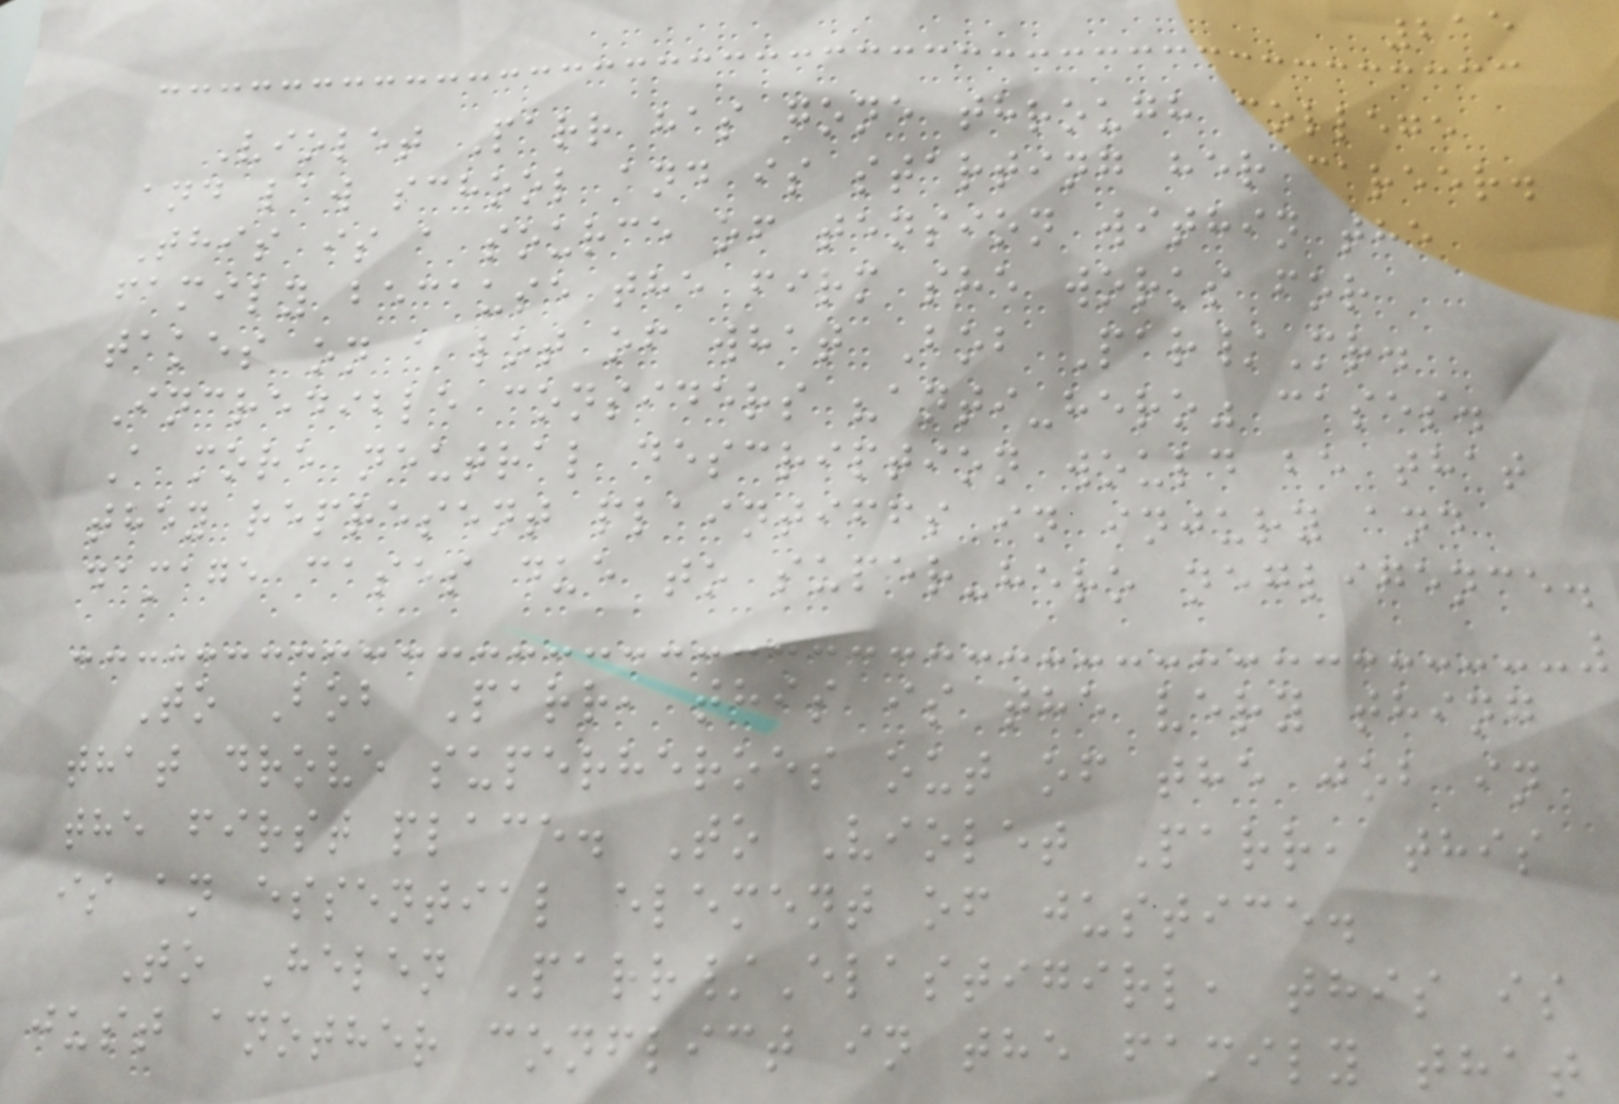215
Violet Parr has gone through college
and law school and is starting her career.
This is a source of tension within the
family because the firm she works for
takes on a lot of what Bob Par/Mr.
Incredible considers "anti-hero" cases.
A more neutral description would be that
they represent plaintiffs in injury and
damage cases due to super-hero negligence.
To Bob Parr, this is the very thing
that drove superheroes out of the job in
the first place. To Violet Parr, this
is an essential element of justice.
To Helen Parr/Elastigirl, this is
just another conflict in the family that
